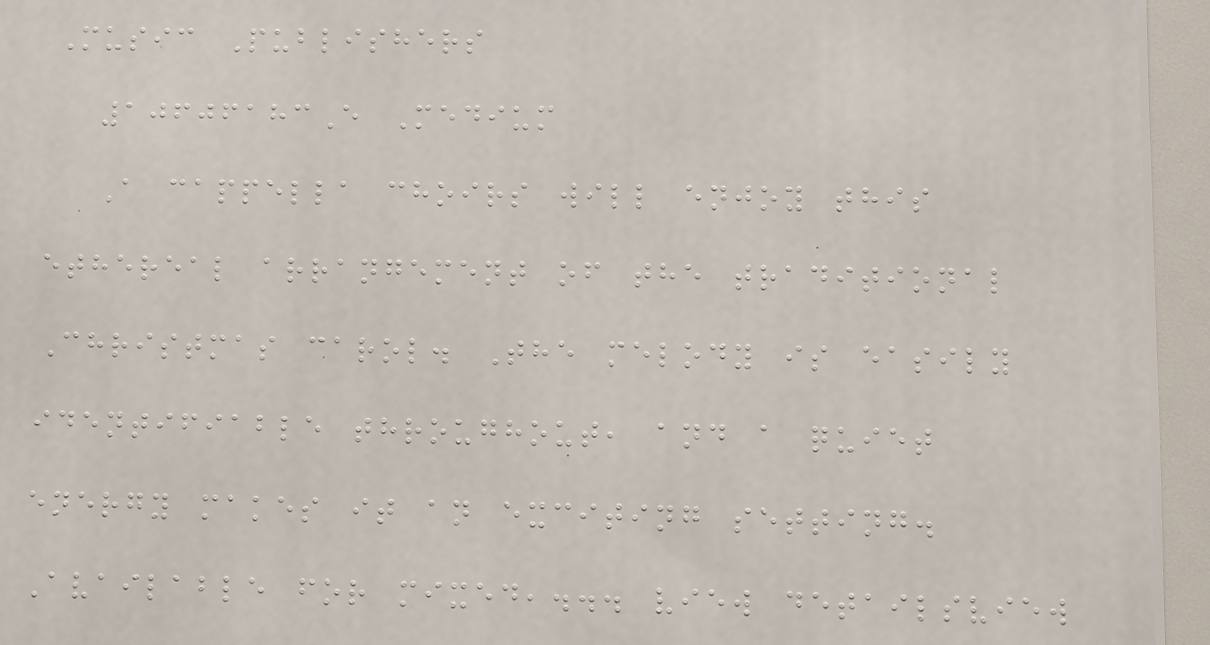Music Publishers
10606183E Medium
A cappella choirs will enjoy this
ethereal arrangement of the traditional
Christmas carol. The melody is easily
identifiable throughout, and a quiet
energy makes it an exciting setting.
Available for mixed,... view detailsview
